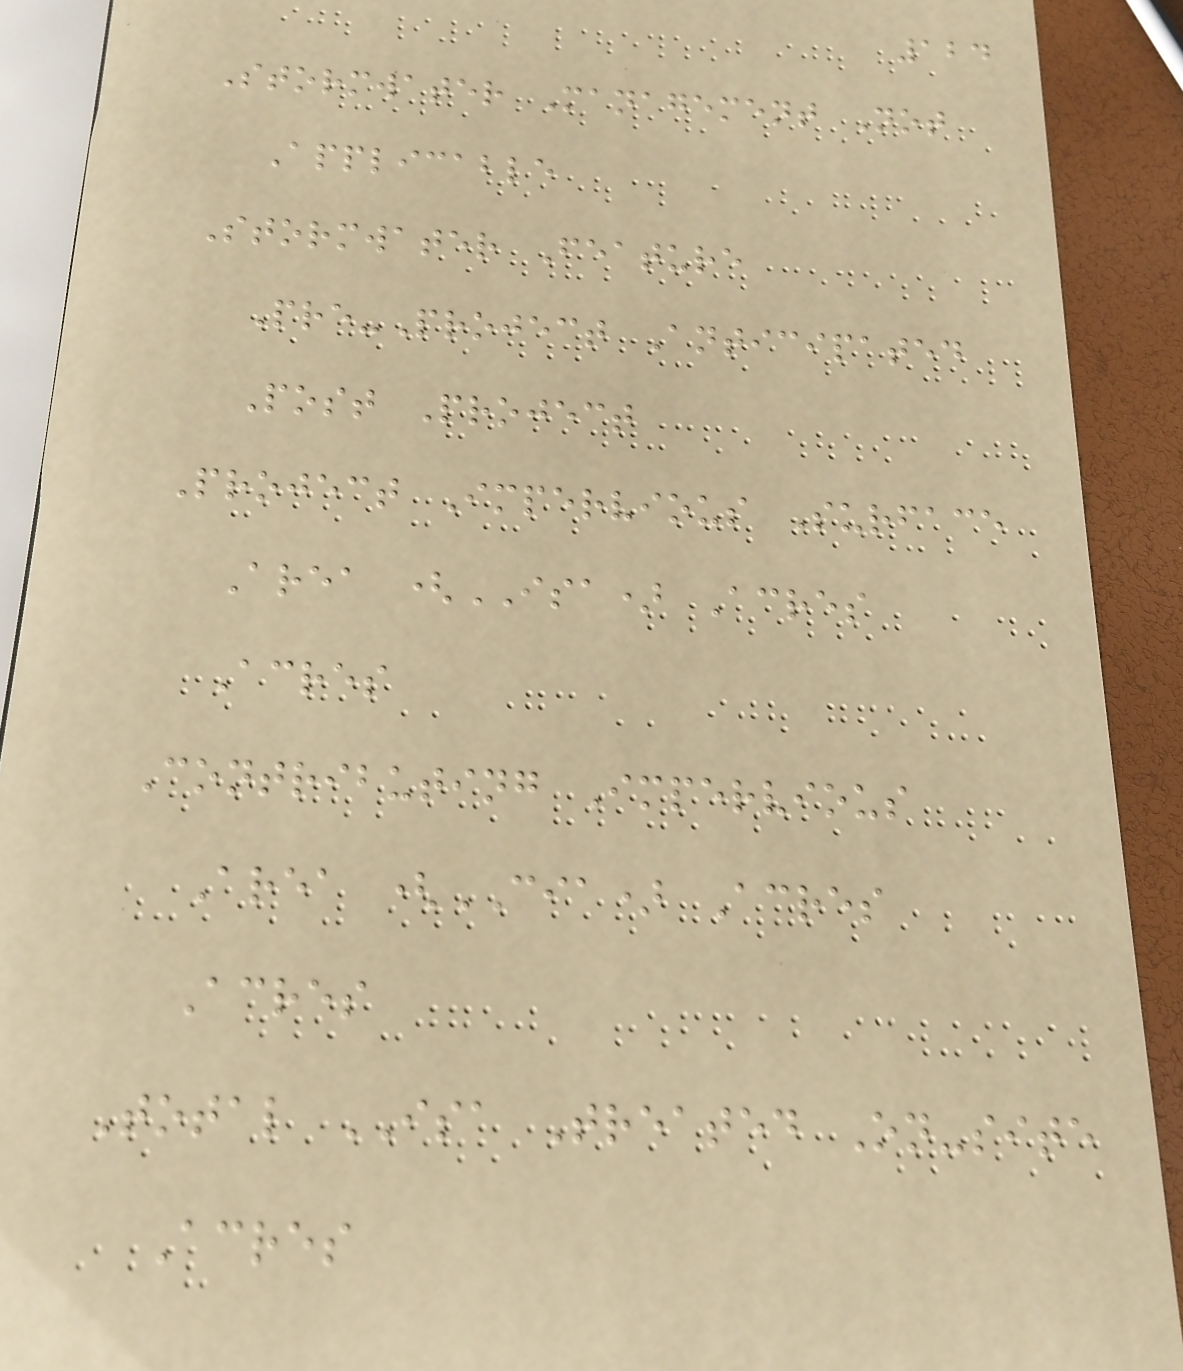124
Stormwater Management Not
Applicable
Stormwater Feature
Pre-Project Anticipated
Post Project
Project Impervious Surface
Area (ISA) Acres
Acres
Contributing Impervious
Area (CIA) Acres
Acres
Total ISA Treated On-site
Acres
